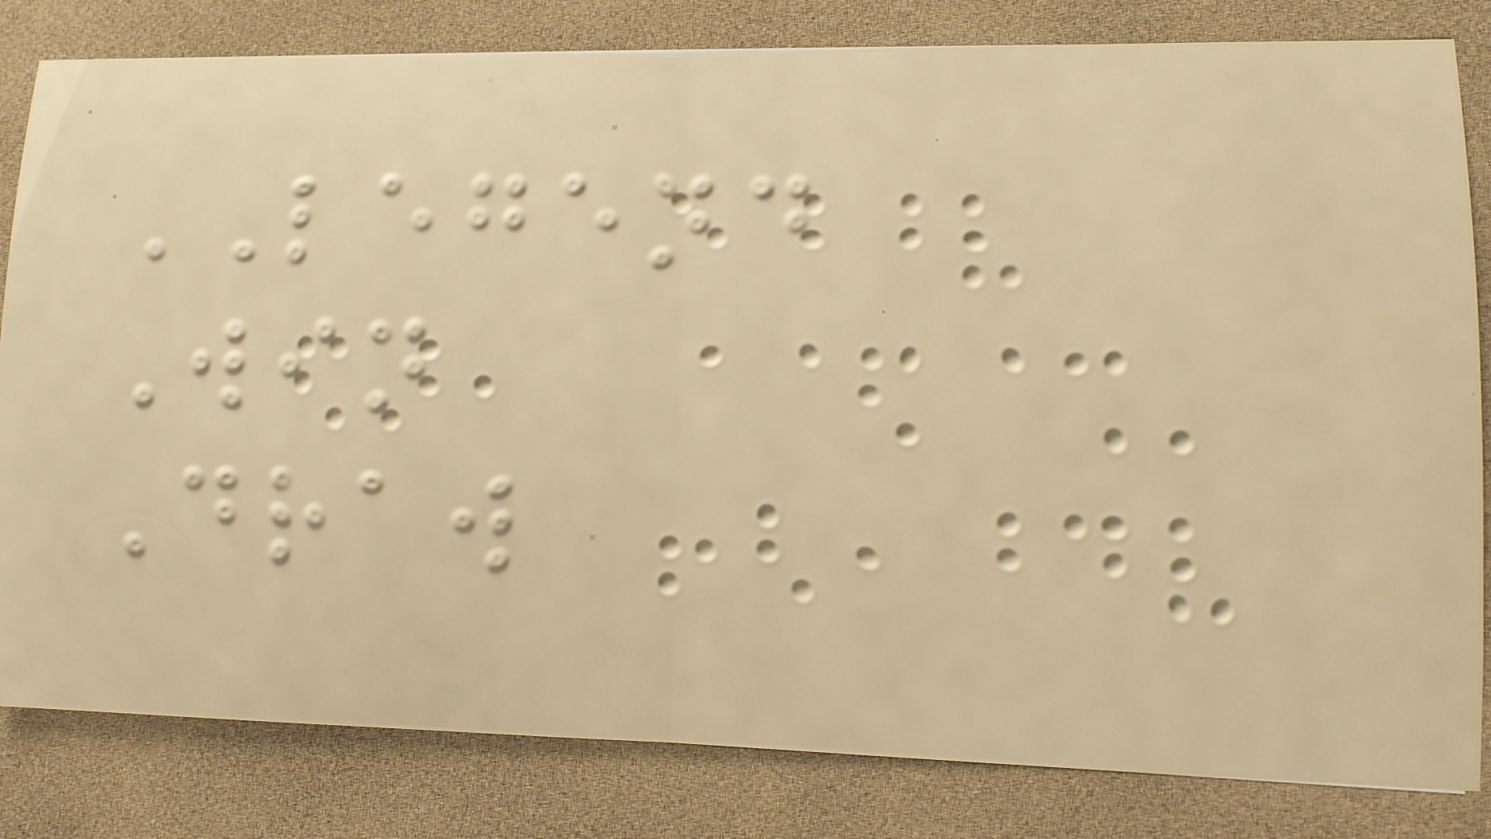LEGEND
Win
Draw
